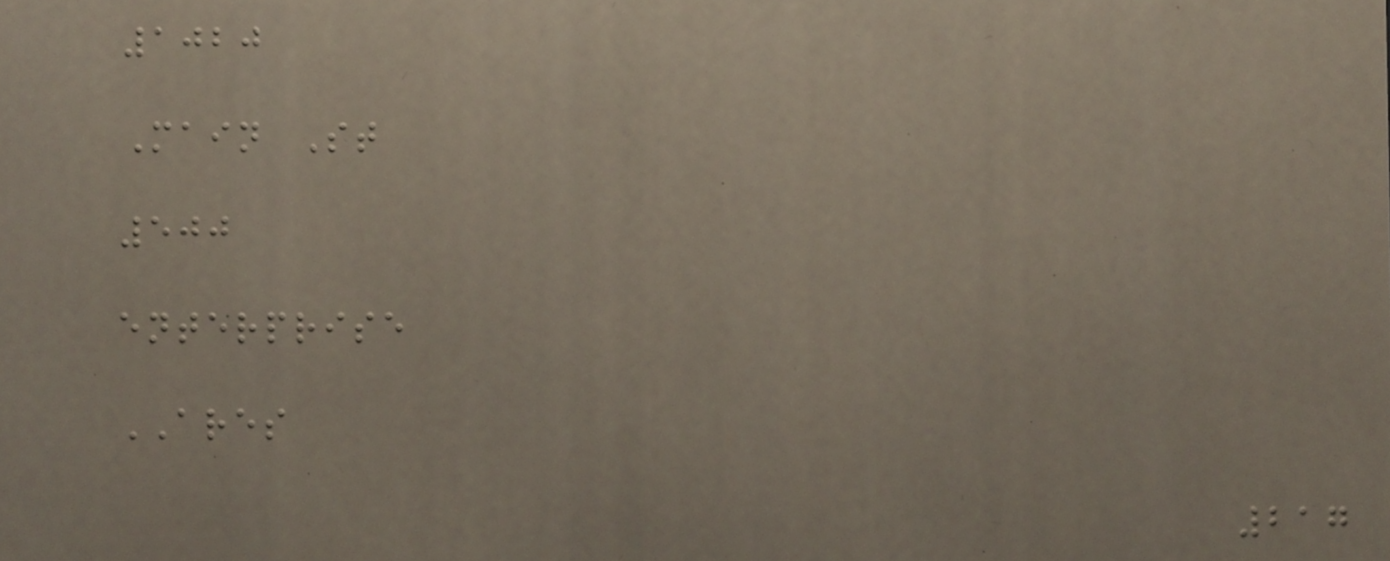1020
Main St
500
enterprise
ARES
217
